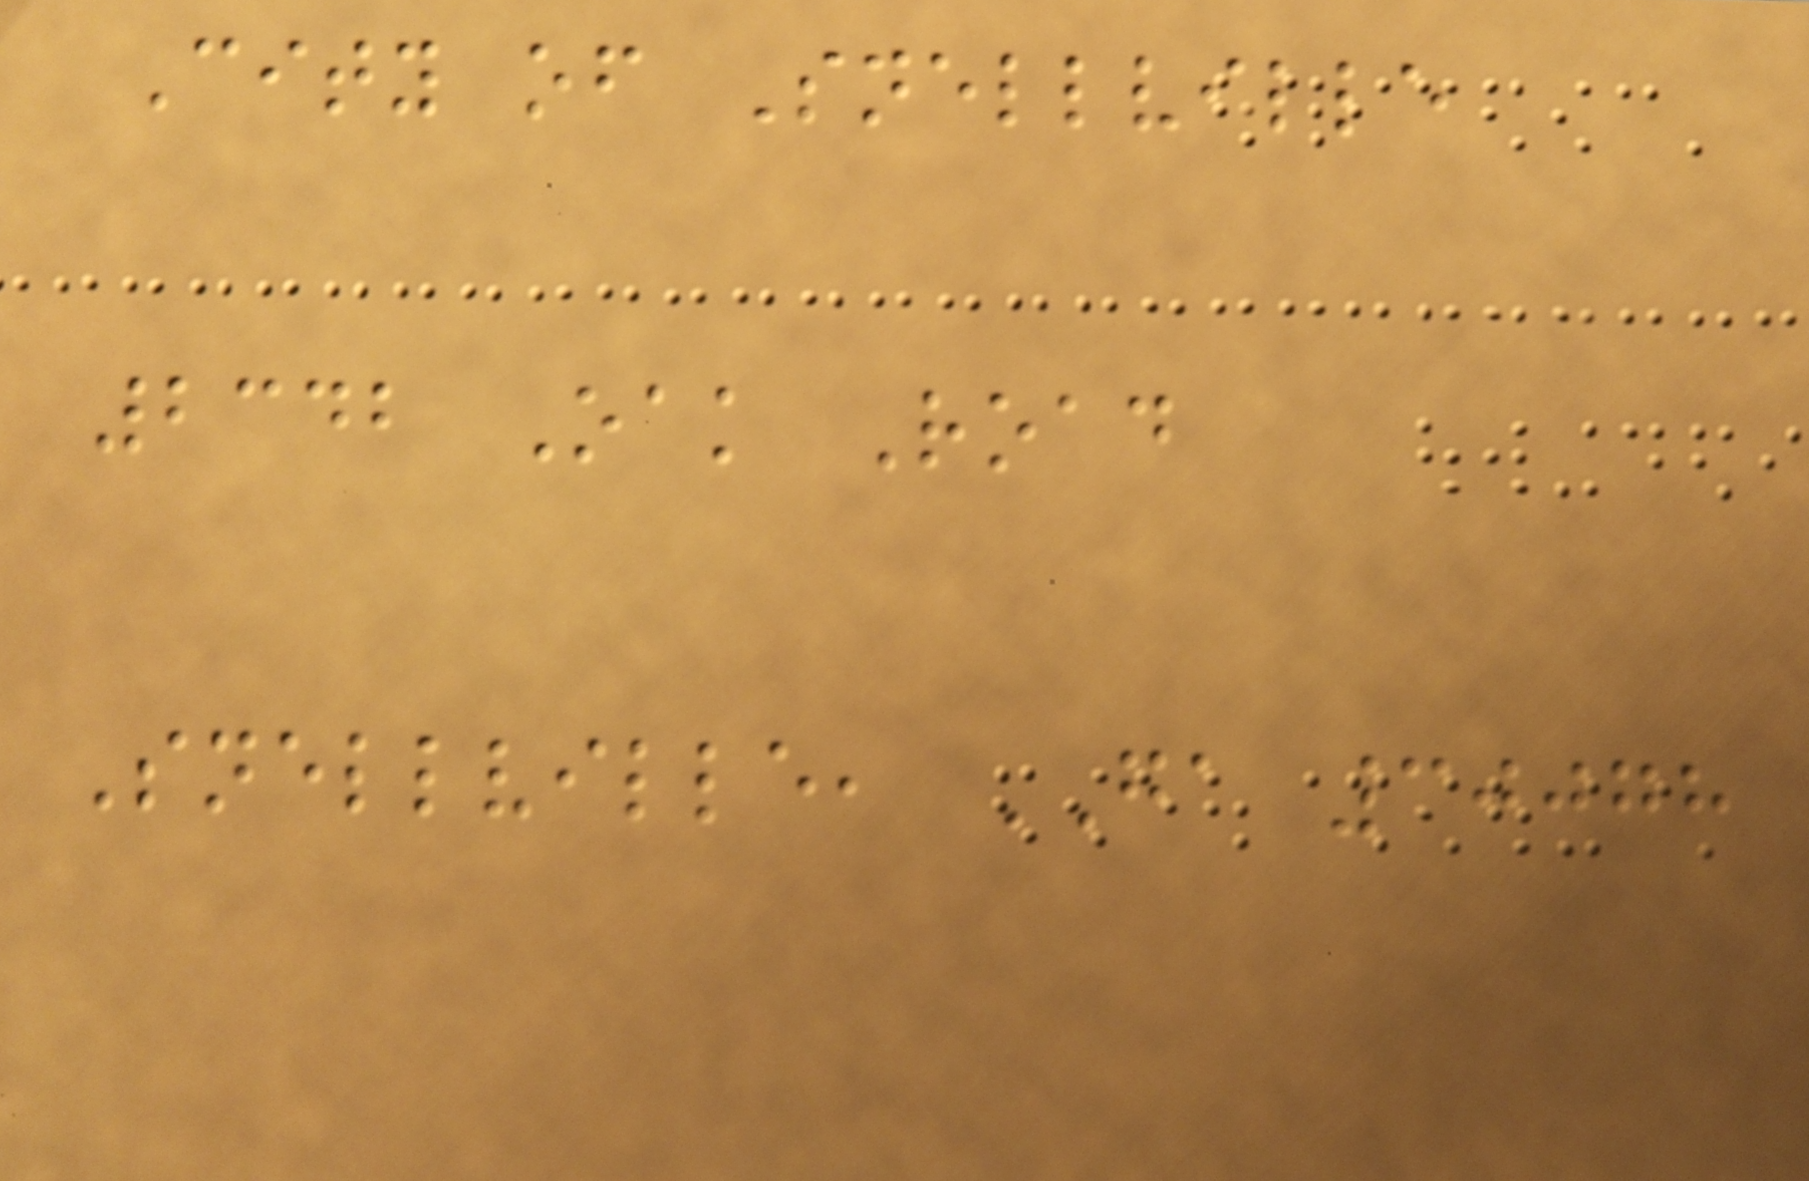City of Snellville
2342 Oak Road
Snellville, GA 30078
